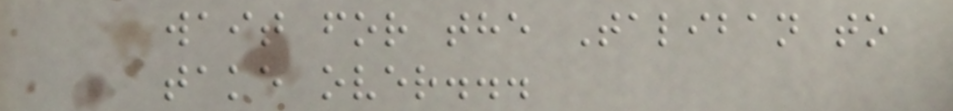wait for the Taliban to
take over...
